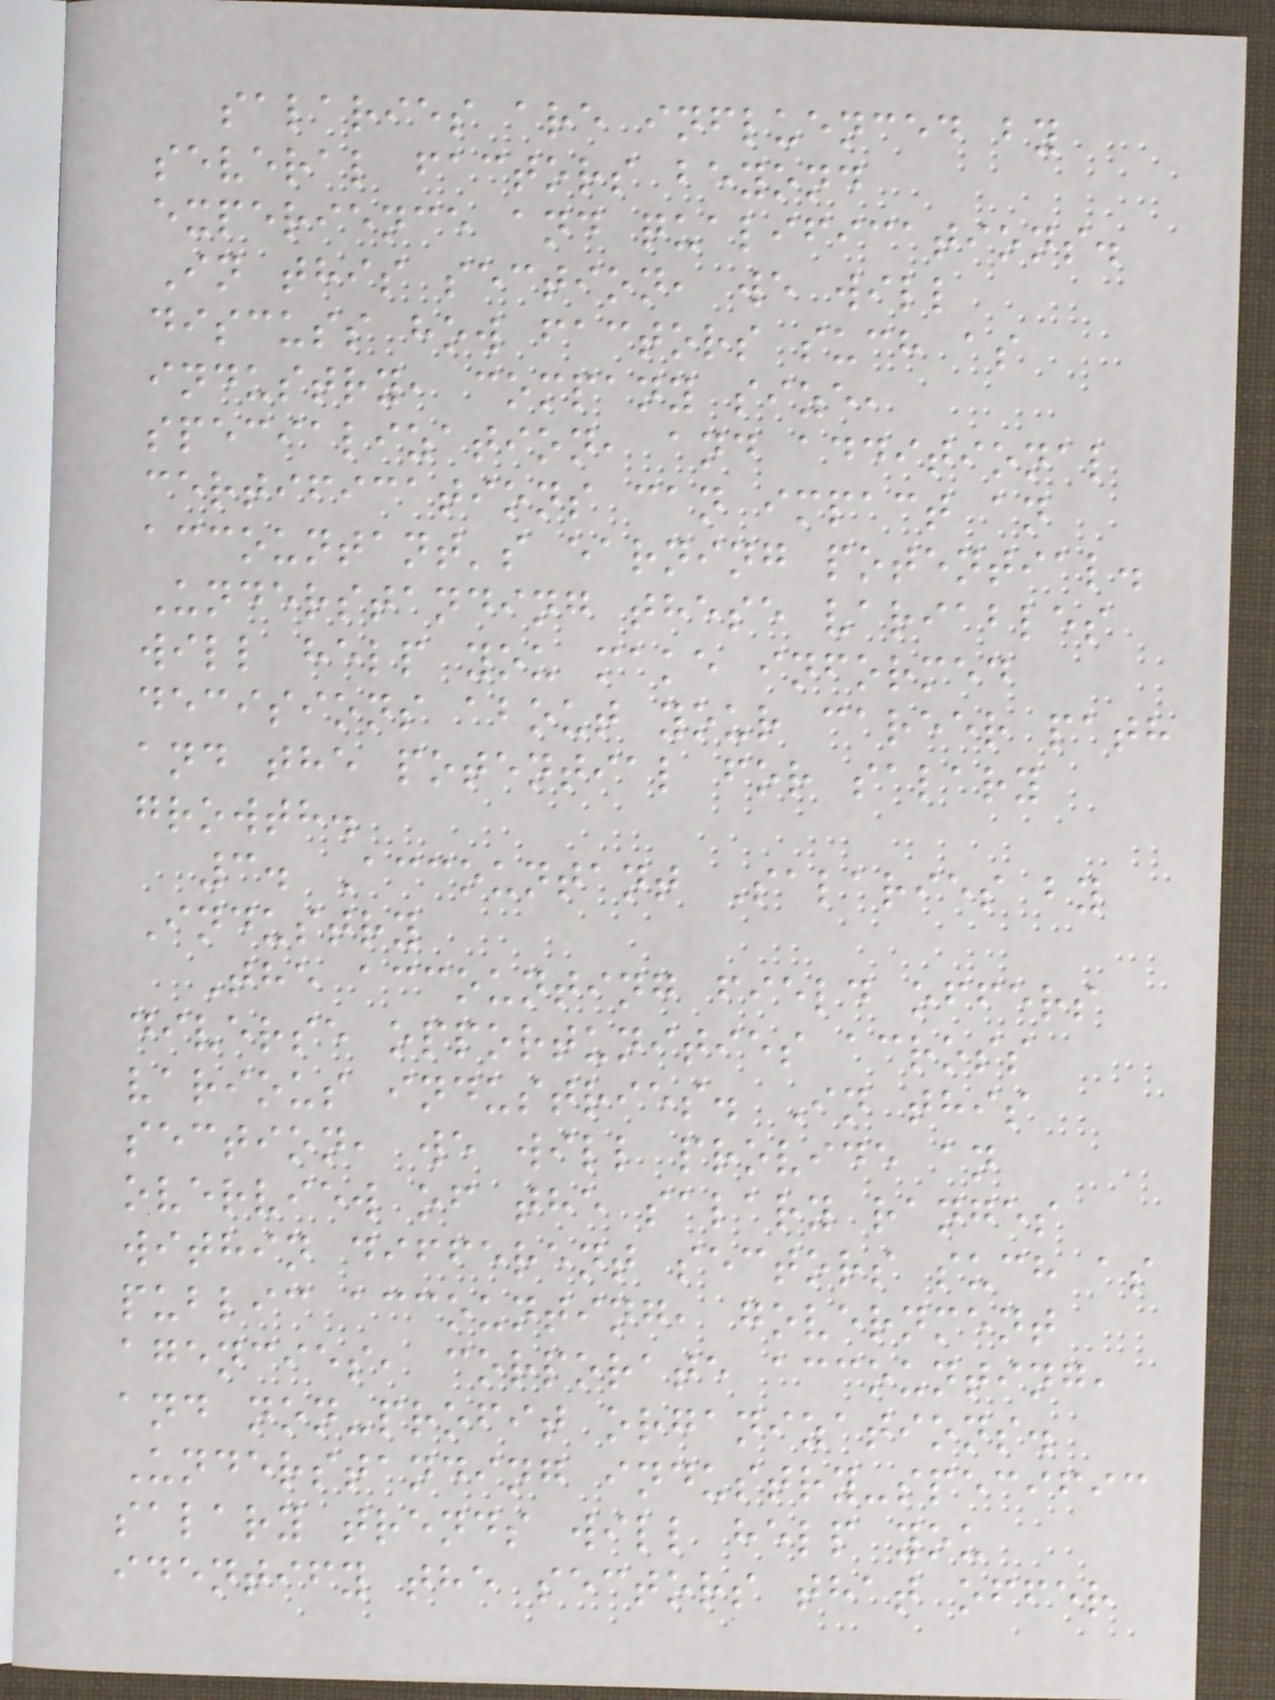salaries are influenced by
several factors beyond
experience and qualifications.
In this section, we will
discuss how factors such as
industry, company size,
specialization, and additional
certifications can impact an
accountant's earning potential.
Understanding these variables
will help you make informed
decisions about your career path
and the potential for salary
growth.
3. Accountant Salaries by
Industry
The accounting field offers
diverse opportunities across
various industries. In this
section, we will provide an
overview of the salary ranges
within different sectors such as
public accounting, government
agencies, corporate accounting,
and non-profit organizations.
Understanding industry-specific
salary trends will help you
identify the sectors that offer
